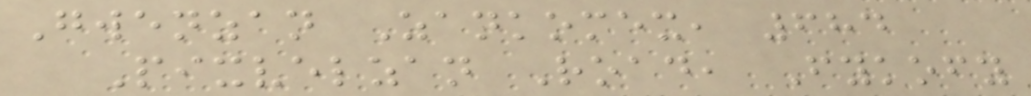Gwenzan Zankomex, 684
Pixvelzan Road, Fykofy
